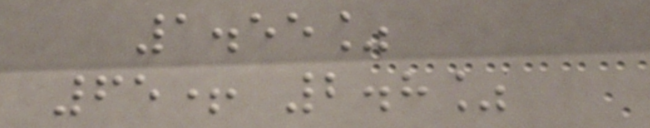1.55%
65+ 2.8%
